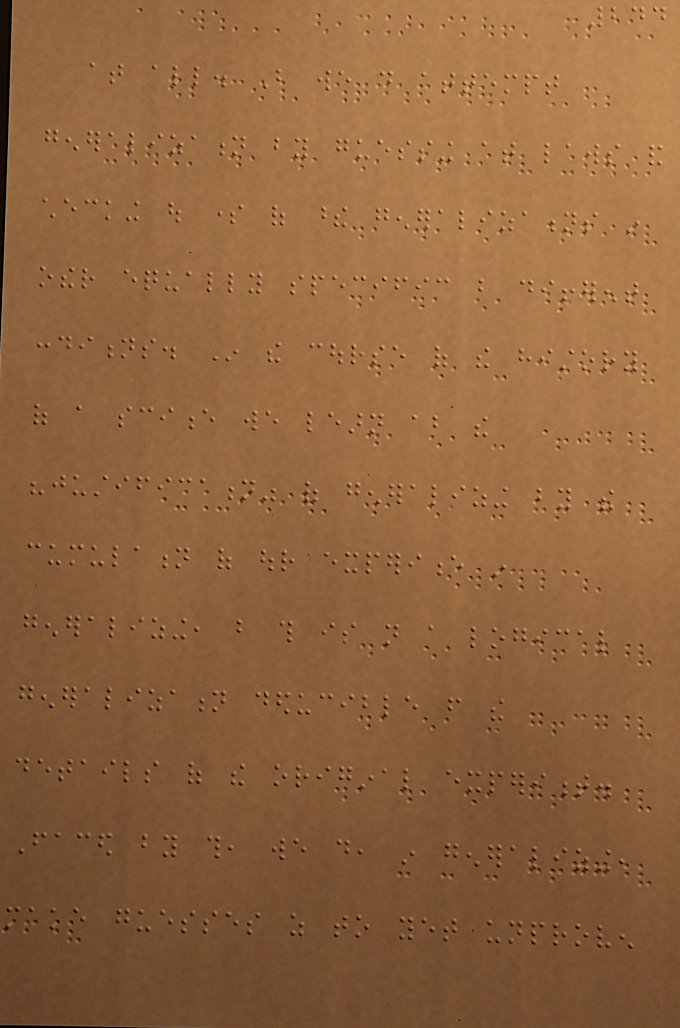244
at all. But we do attempt
generalization by guessing at laws and
checking out some of these generalizations in
other equally specific but different
conditions. In the course of the history
of a science we learn about the
"justification" of generalizing by the
cumulation of our experience in
generalizing, but this is not a logical
generalization deducible from the
details of the original experiment.
Faced by this, we do, in generalizing,
make guesses as to yet unproven
